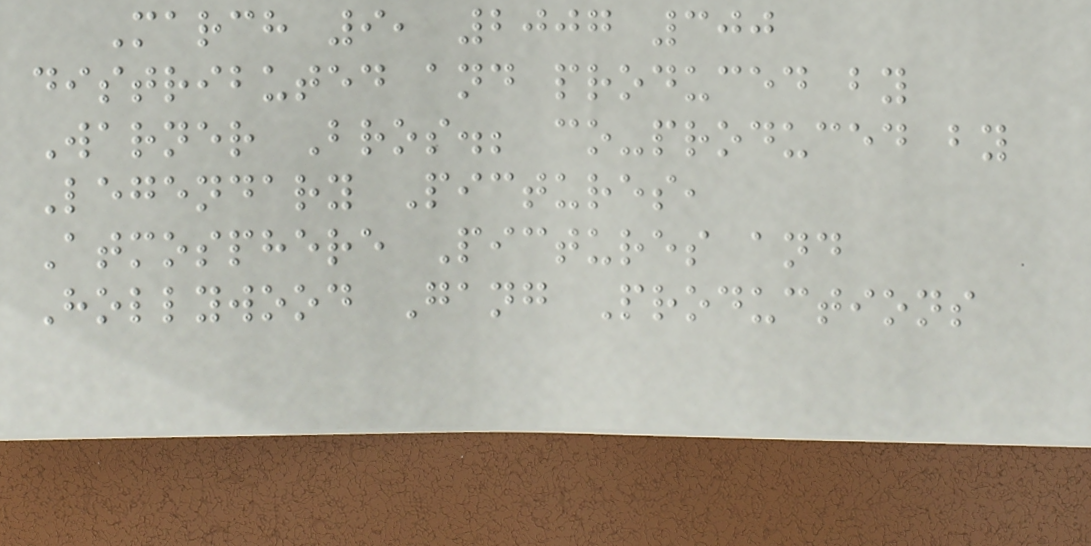March 9, 2007 300
distributed and produced by
Warner Bros.; co-produced by
Legendary Pictures,
Atmosphere Pictures and
Hollywood Gang Productions
